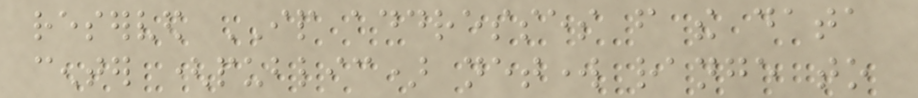reserved IP addresses from the data
center (public) network range to
